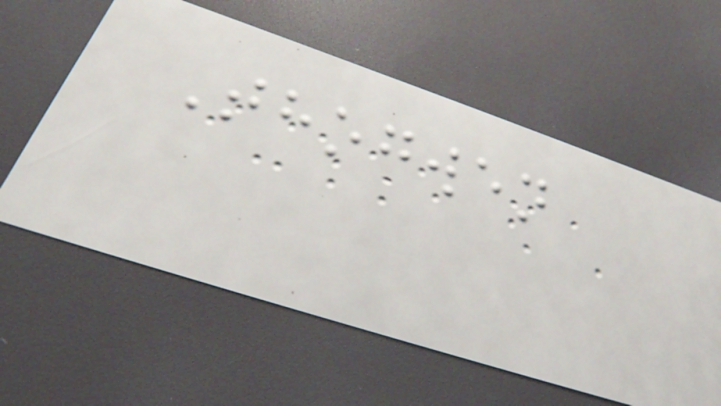Thogwen
